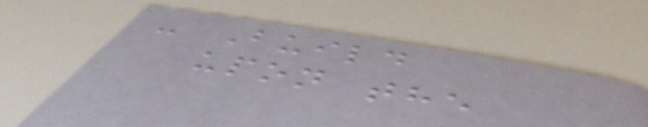- Build
upon the
